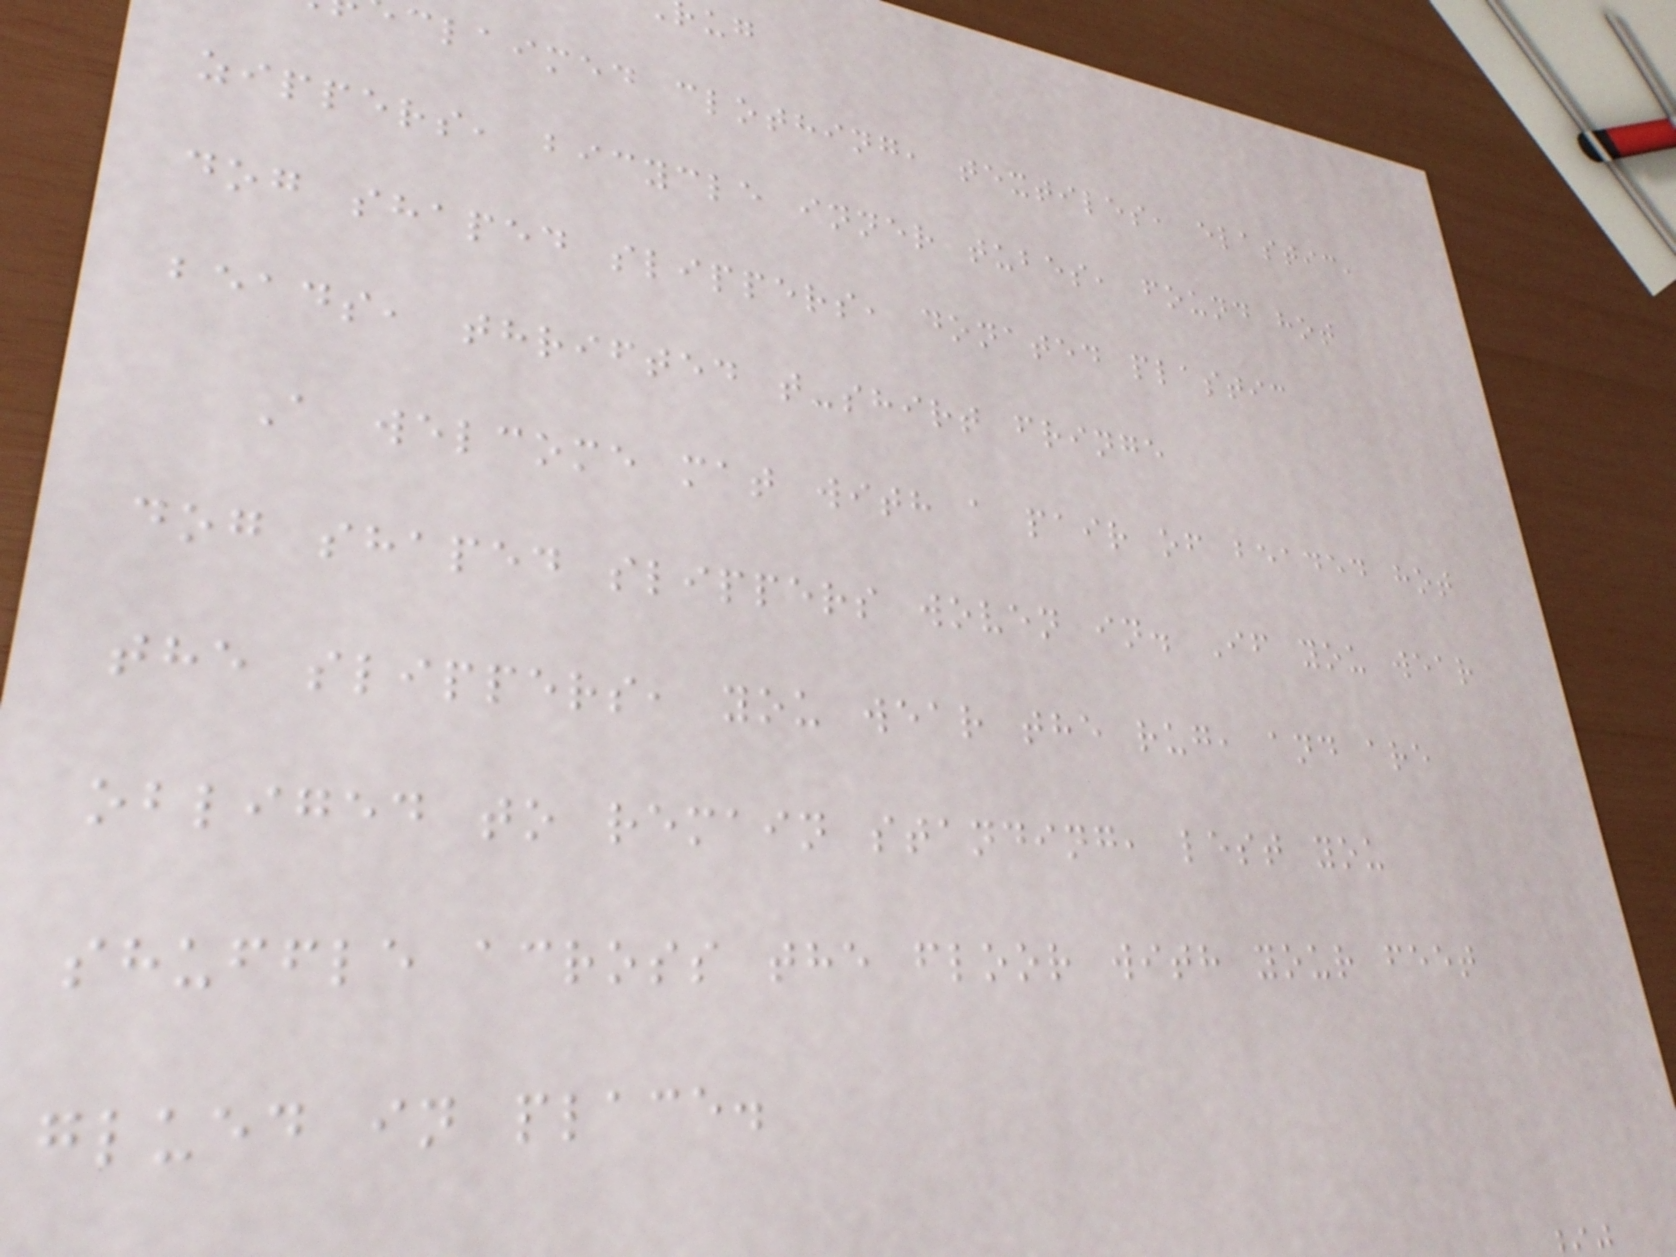claimed clothing, textiles, elastic,
zippers, bicycle inner tubes, found hot
dog shaped slippers, donated plastic
beads, thrifted t-shirt fringe
A welcome mat with a pair of beaded hot
dog shaped slippers woven in. If you wear
the slippers, you wear the rug, and are
obliged to remain standing, lest you
shuffle across the floor with your feet
glued in place.
